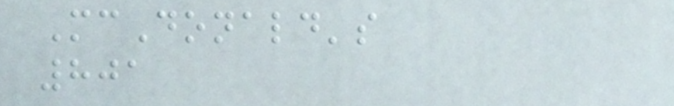McDonald's
801
